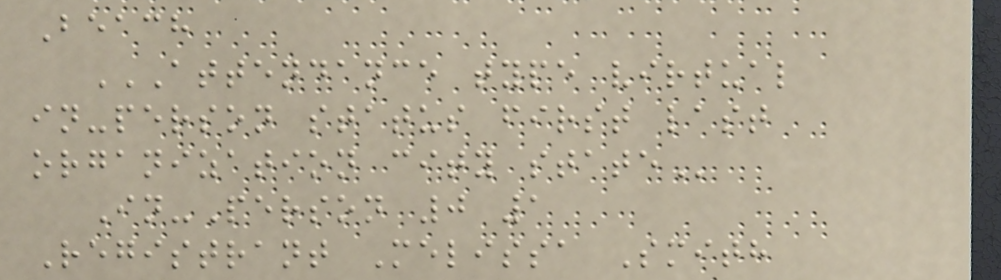Beach
ATTENDANCE TYPE VIRTUAL
IN-PERSON STATUS FIRST LAST
ORGANIZATION CITY STATE
In-Person 0 1
Registrant Melissa Smith
